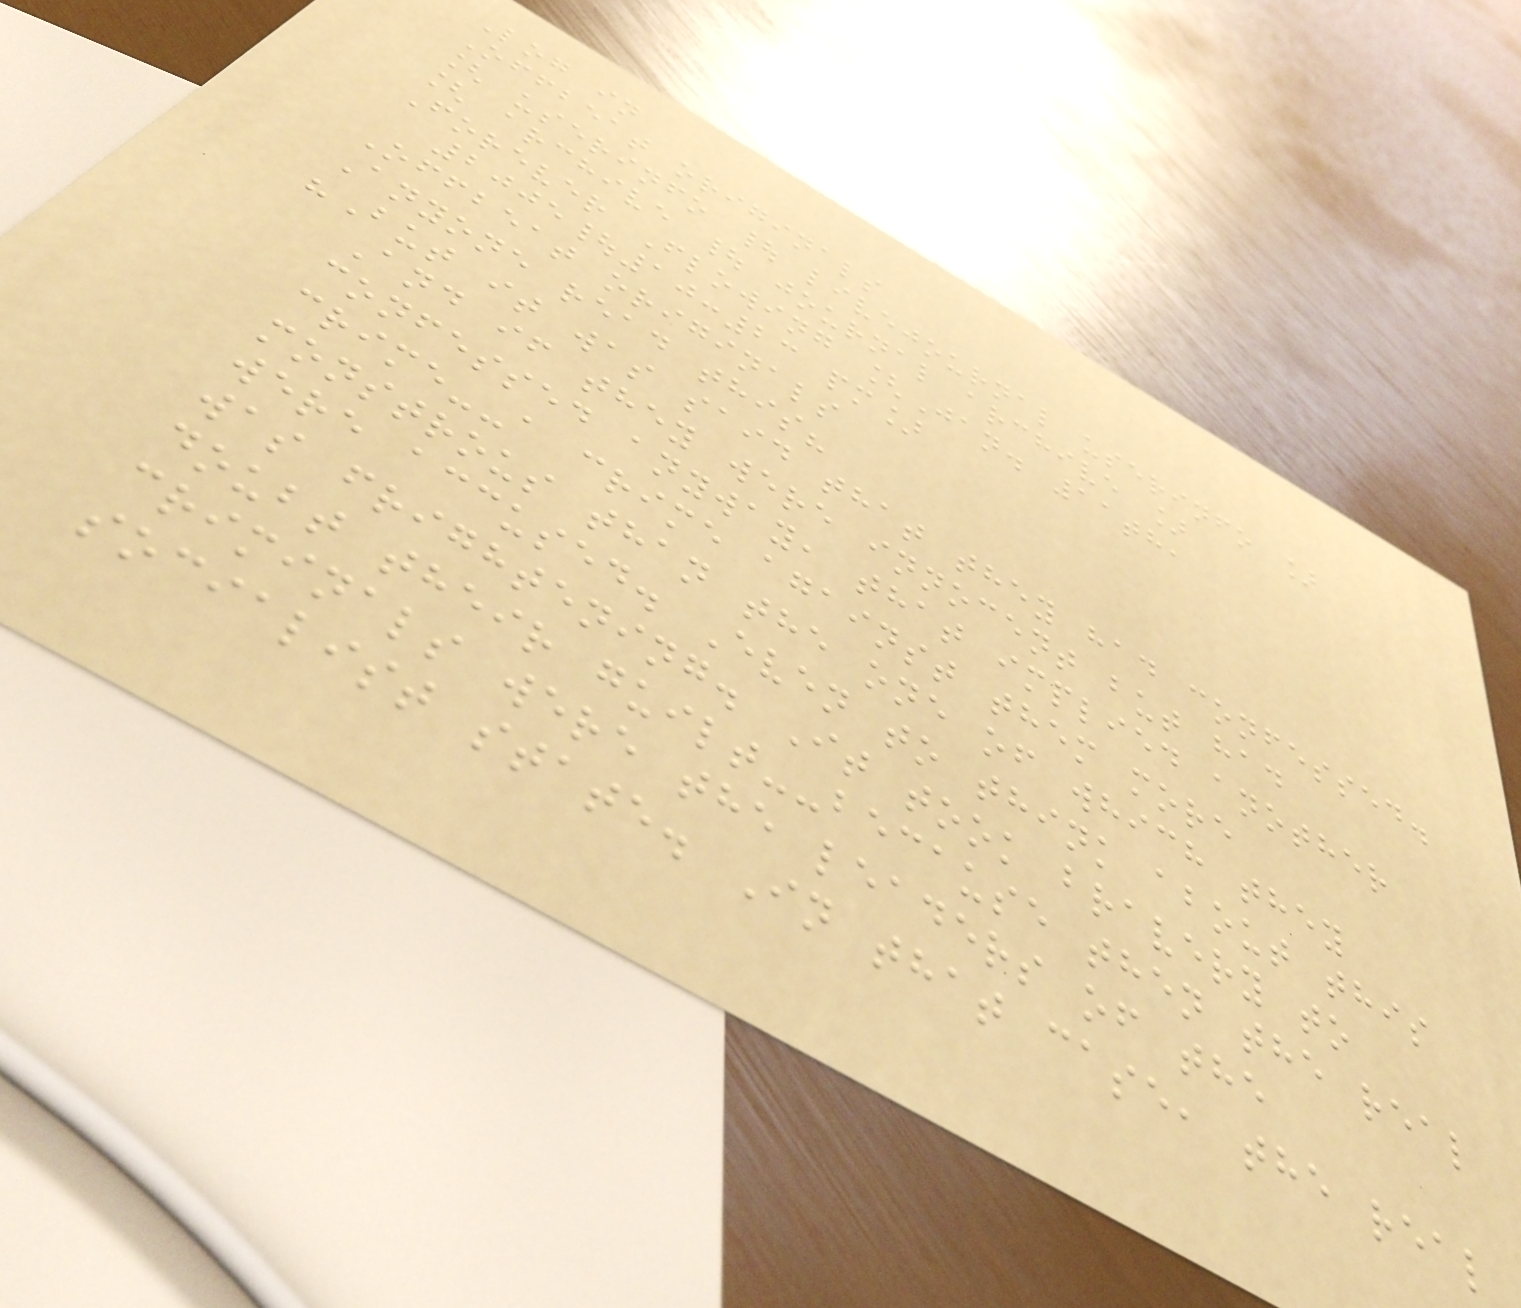Log in
Offbeat originals
[ userinfo | livejournal userinfo ]
[ archive | journal archive ]
Forever Flowing [Jan. 11th,
2005|10:23 pm]
Offbeat originals
Anyone read this?
"But it was said that they had confessed.
And if they were innocent but had
confessed anyway, that implied another
crime--a crime against them more
monstrous than the one of which they
were accused. Even to think about this
was frightening. It took bravery to
doubt their guilt--because then the real
criminals were the leaders of the
socialist state. In that case, the real
